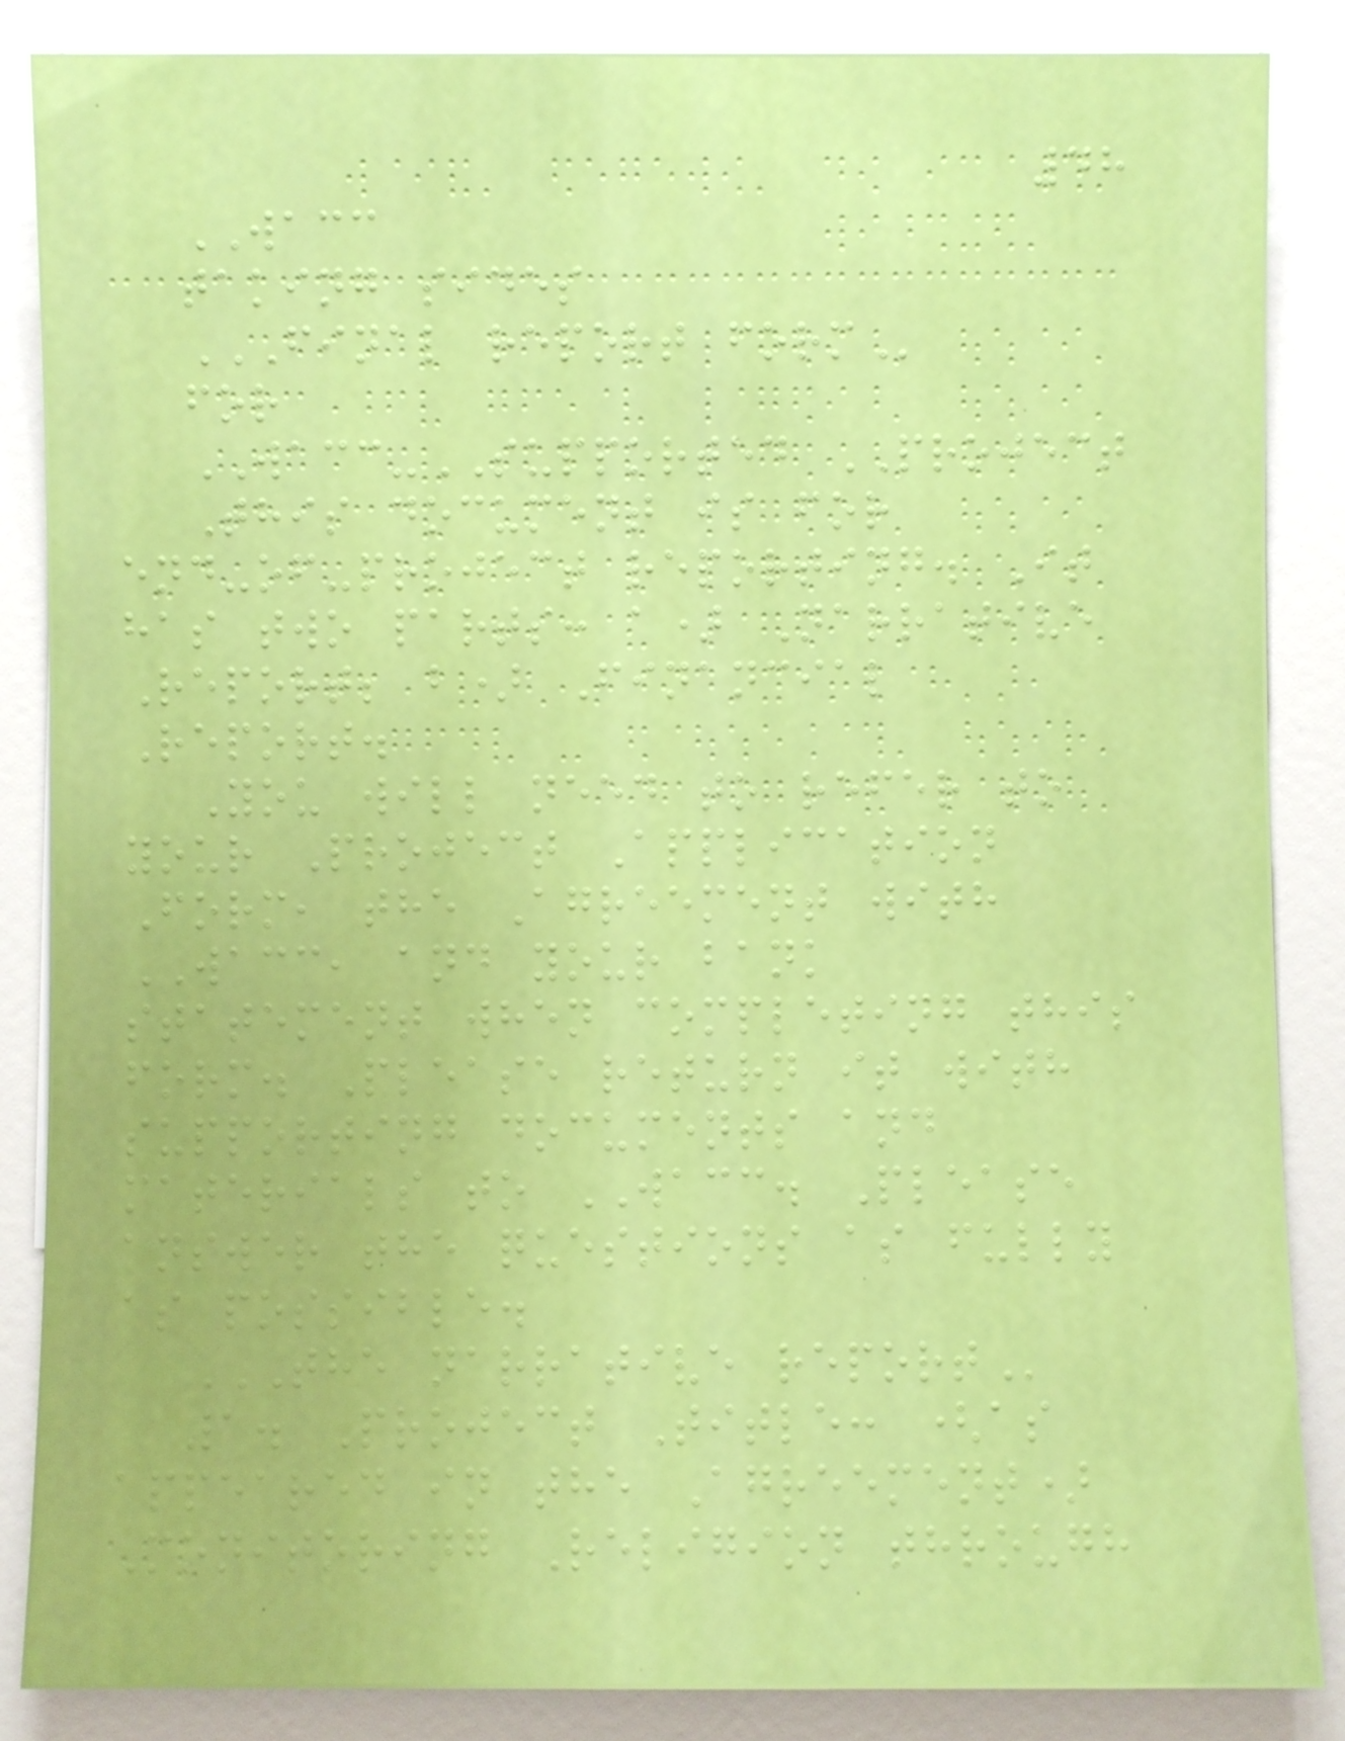48
WACC
taking sides
FINAL REPORT FORM
for
WACC-SUPPORTED PROJECT
This document is for
end-of-project reporting. It
has two parts: a) Narrative
Report; b) Financial
Report.
You will need to refer to
your Project Application
Form, the Agreement with
WACC, and your bank
statement when completing this
form. Please return it with
supporting documents and
materials to WACC. Please
answer the questions as fully
as possible.
THE NARRATIVE REPORT
1. Project Title: (as
appeared in the Agreement)
Monitoring Religion through
